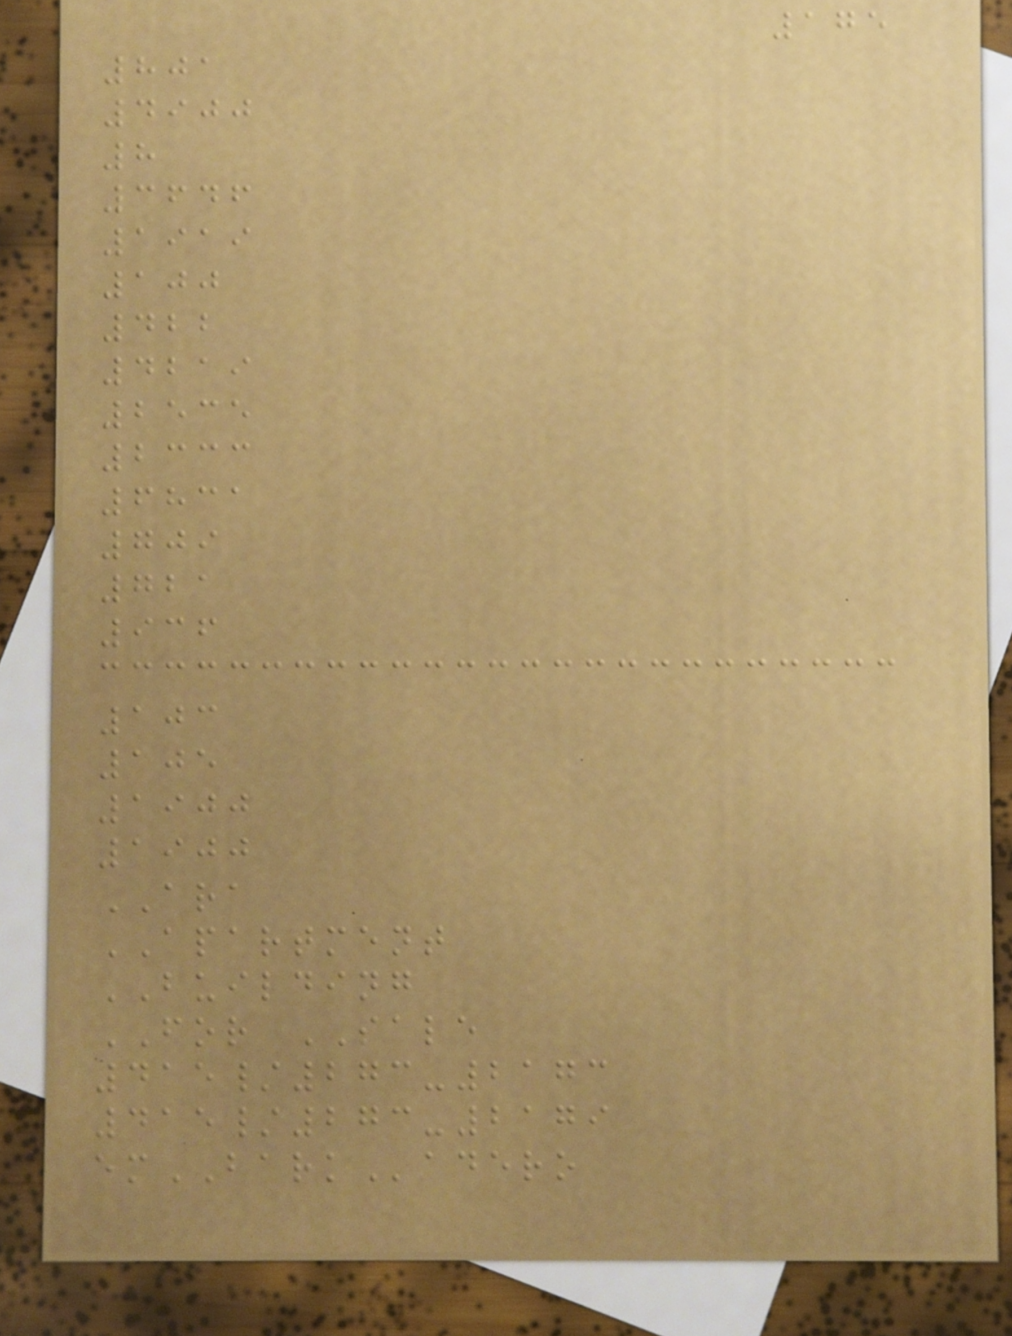175
801
4900
8
3646
1919
100
422
4219
2535
2333
6831
709
721
936
103
105
1900
1900
ARA
APARTMENT
BUILDING
FOR SALE
415/273-2173
415/273-2179
emBARKadero
